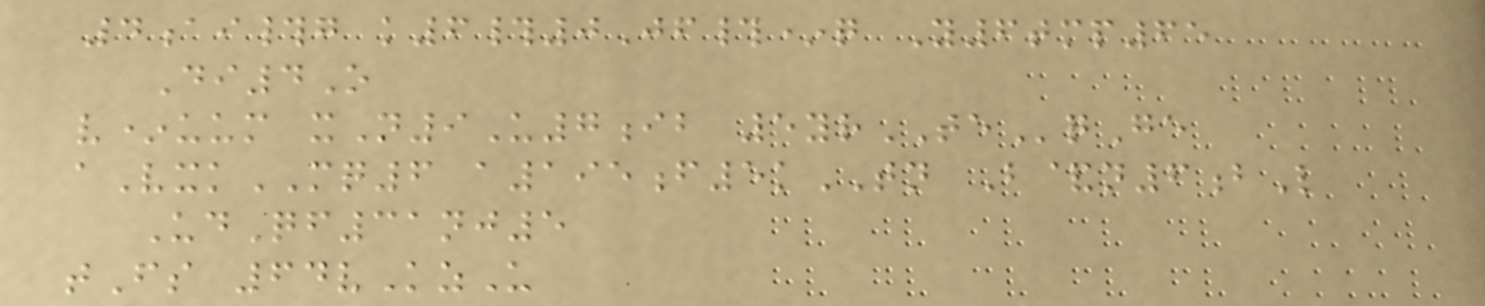4ai#g k6#0Jf#*q Y6tmp65
Di4O
v*uum xN9U7ib 5yrTEqGe
aVxkMQ6 a195f5kTN B&n6bL
UdQf31nj5
tFs 64vKzU
